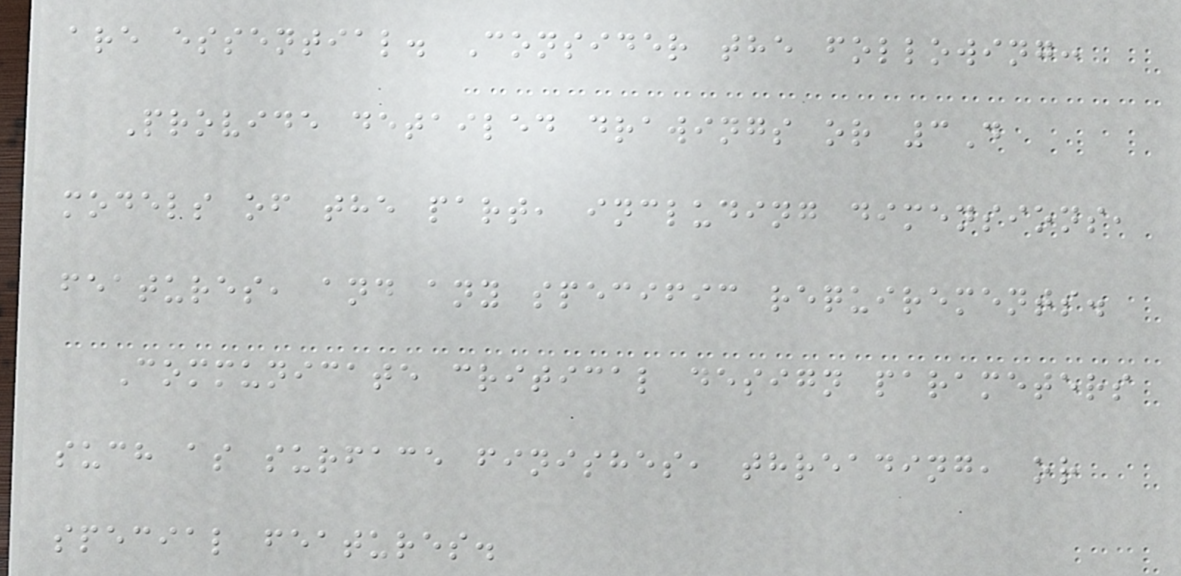are essential. Consider the following:
Provide detailed drawings or 3D
models of the part, including dimensions,
features, and any specific requirements.
Communicate critical design parameters
such as surface finishes, threading, or
special features.
